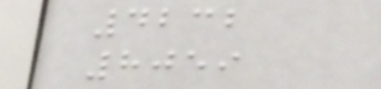4232
8059
